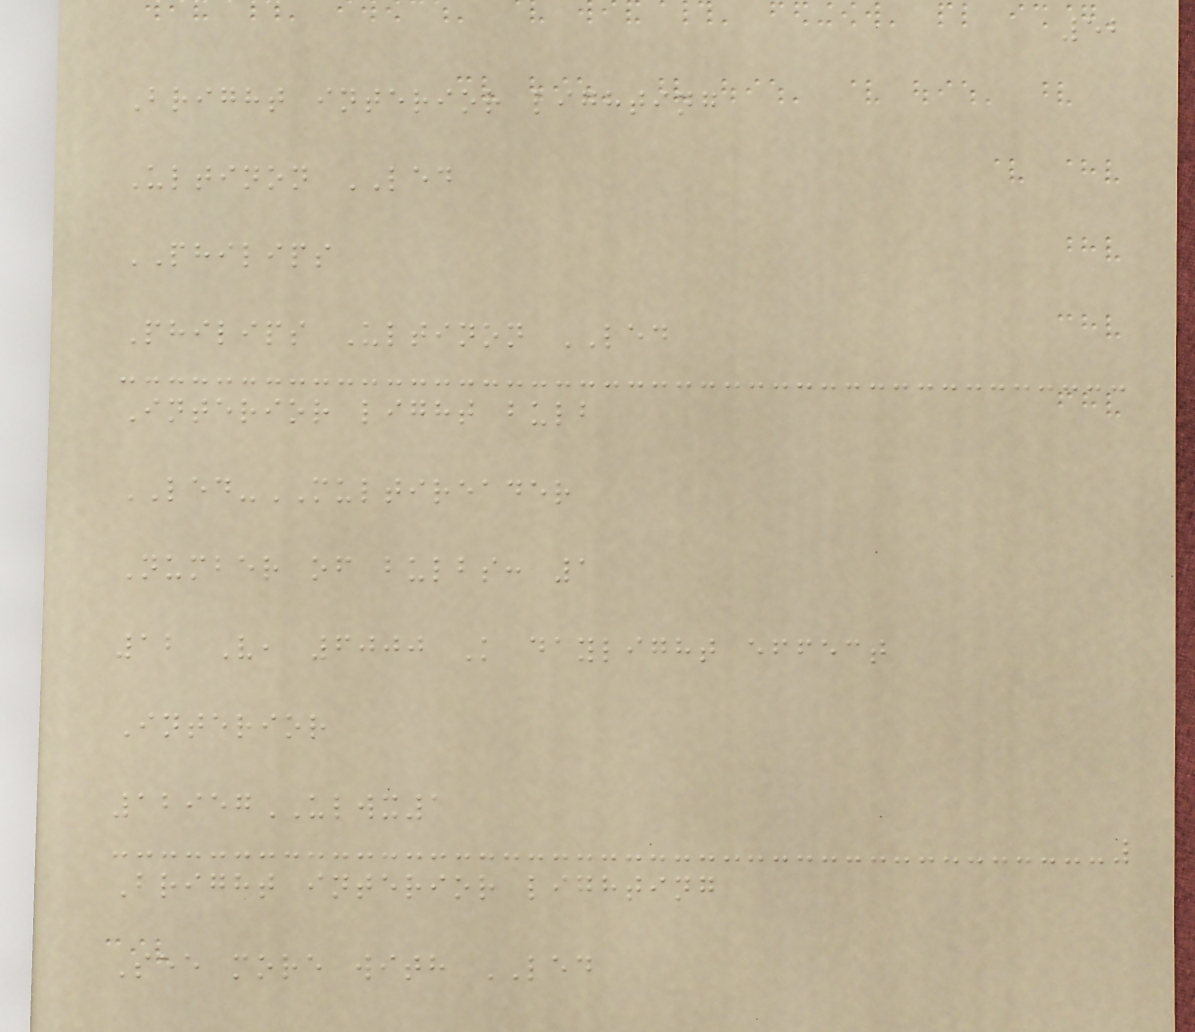52
Bright interior lighting
Ultinon LED
PHILIPS
Philips Ultinon LED
Interior light bulb
LED-MULTIREADER
Number of bulbs: 1
12 V, 6000 K daylight effect
Interior
12957ULWX1
Bright interior lighting
See more with LED
